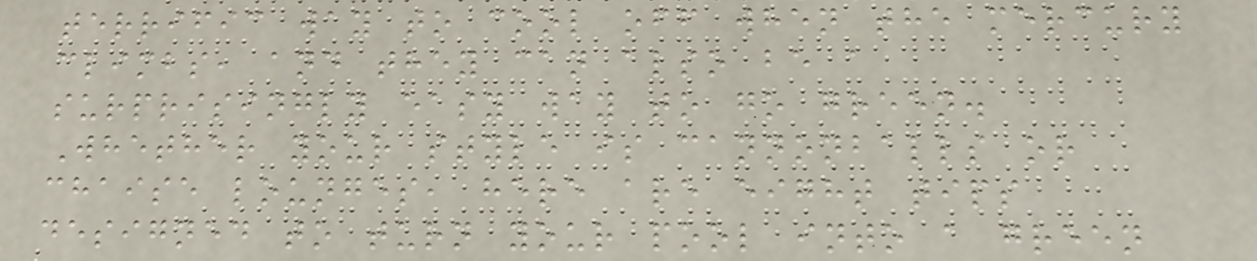terrific way to cool off when the mercury
climbs, and they can also be a
surprisingly easy way to go green.
Whether your style is cannonballs or
chaise lounges, here are eight tips
designed to turn your pool into a green
